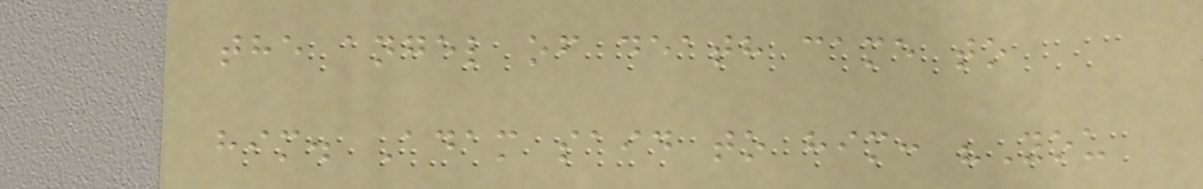the angel of death came to
him. Adam said to him: "You
